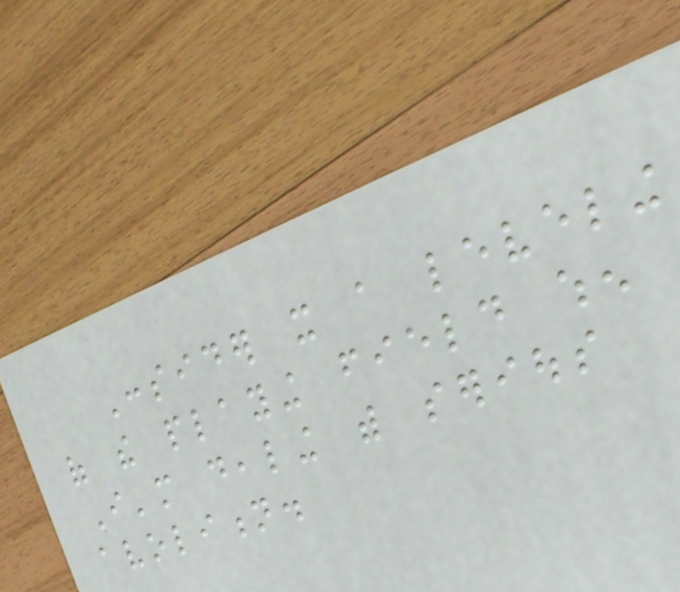Consider it a leveling
of the playing field when
I'm dealing with serious
avolition.
